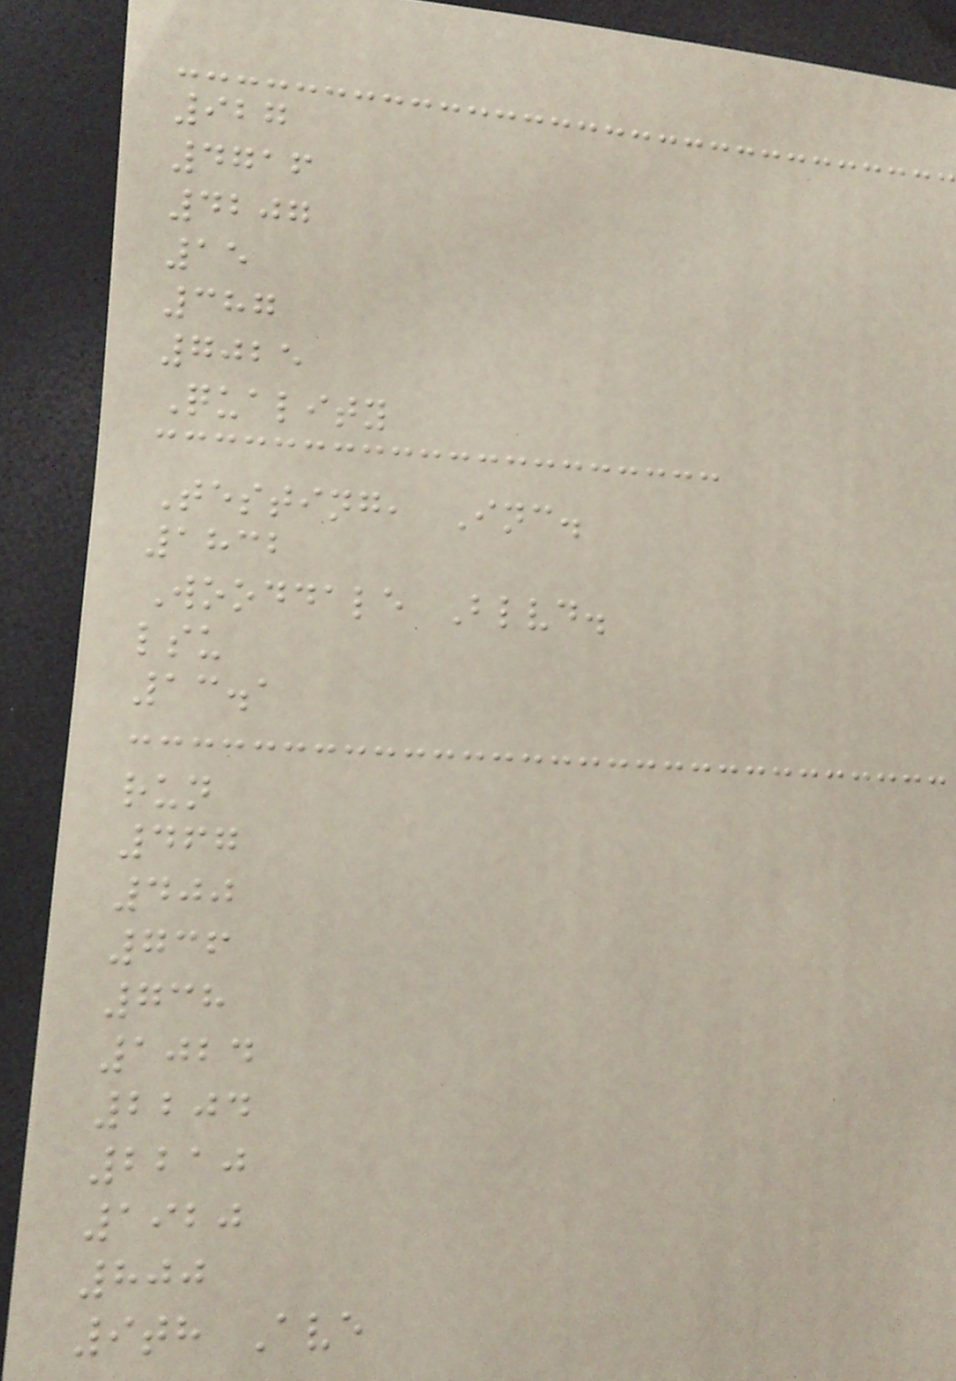927
4716
4207
15
387
7025
Quality
Testing, Inc.
1832
Wooddale Blvd.
lsu
13.1
run
467
400
736
738
1024
2204
2210
1920
800
9th Ave
